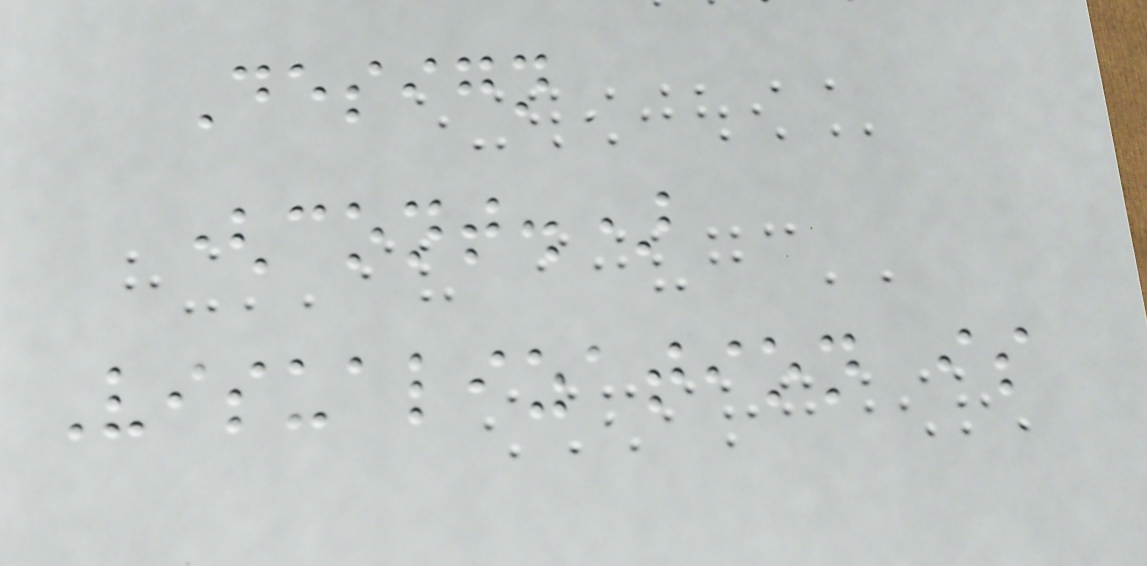Design
(cont.)
Visualization is
